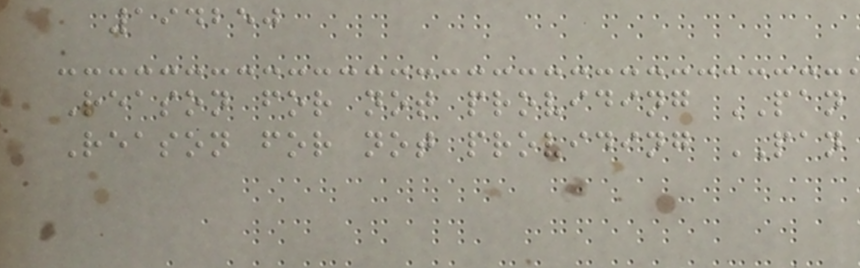194250
Reason for not providing PAN
Reason for not providing PAN
